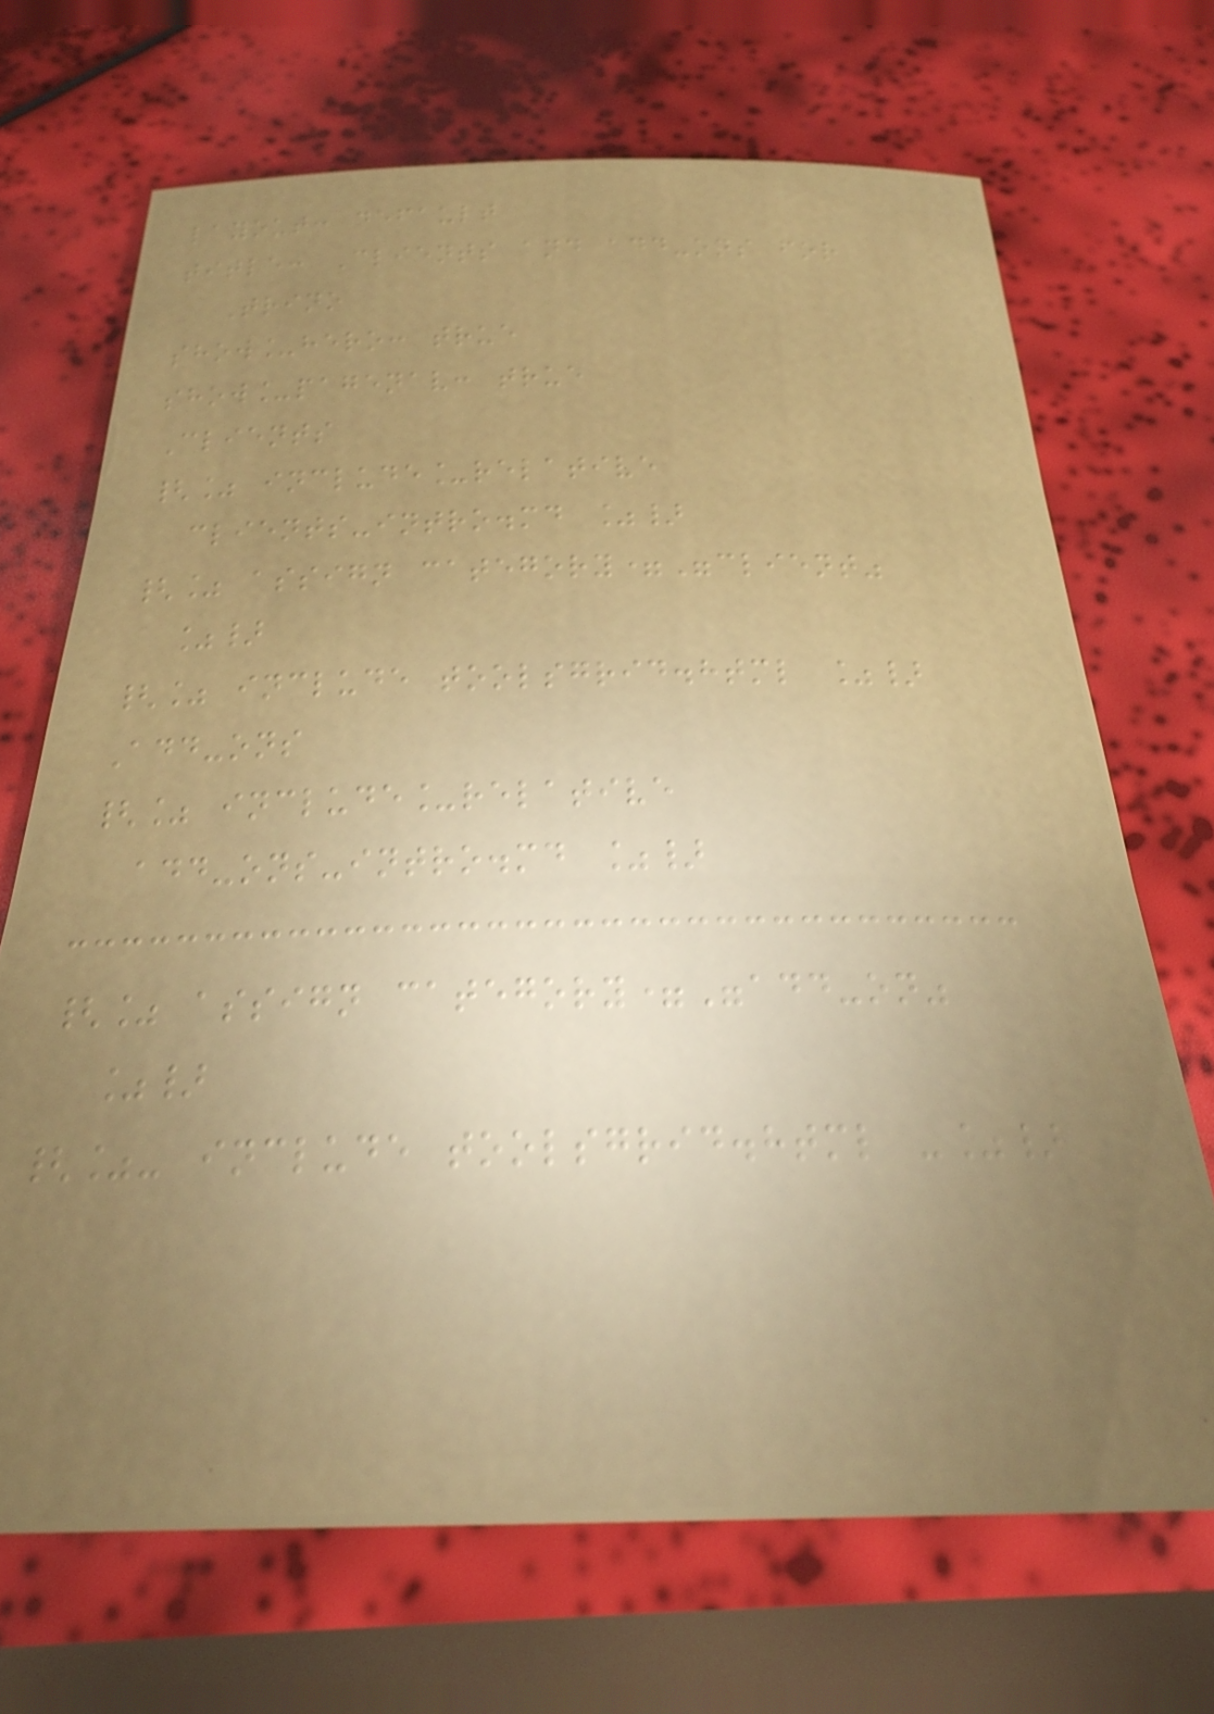layout: default
title: Clients and add-ons for
Trino
show_hero: true
show_pagenav: true
Clients
{% include_relative
clients-intro.md %}
{% assign category="client"
%}
{% include toolsgrid.html %}
Add-ons
{% include_relative
add-ons-intro.md %}
{% assign category="add-on"
%}
{%- include toolsgrid.html -%}
